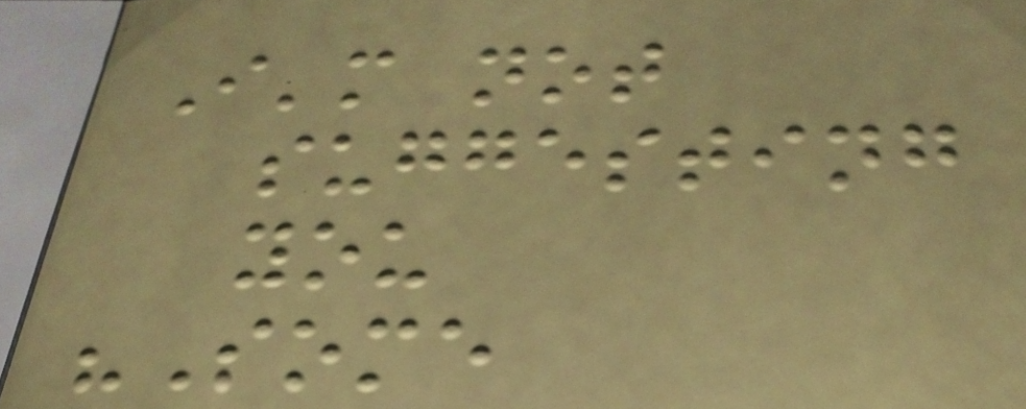I'm not
suggesting
you
"Some
